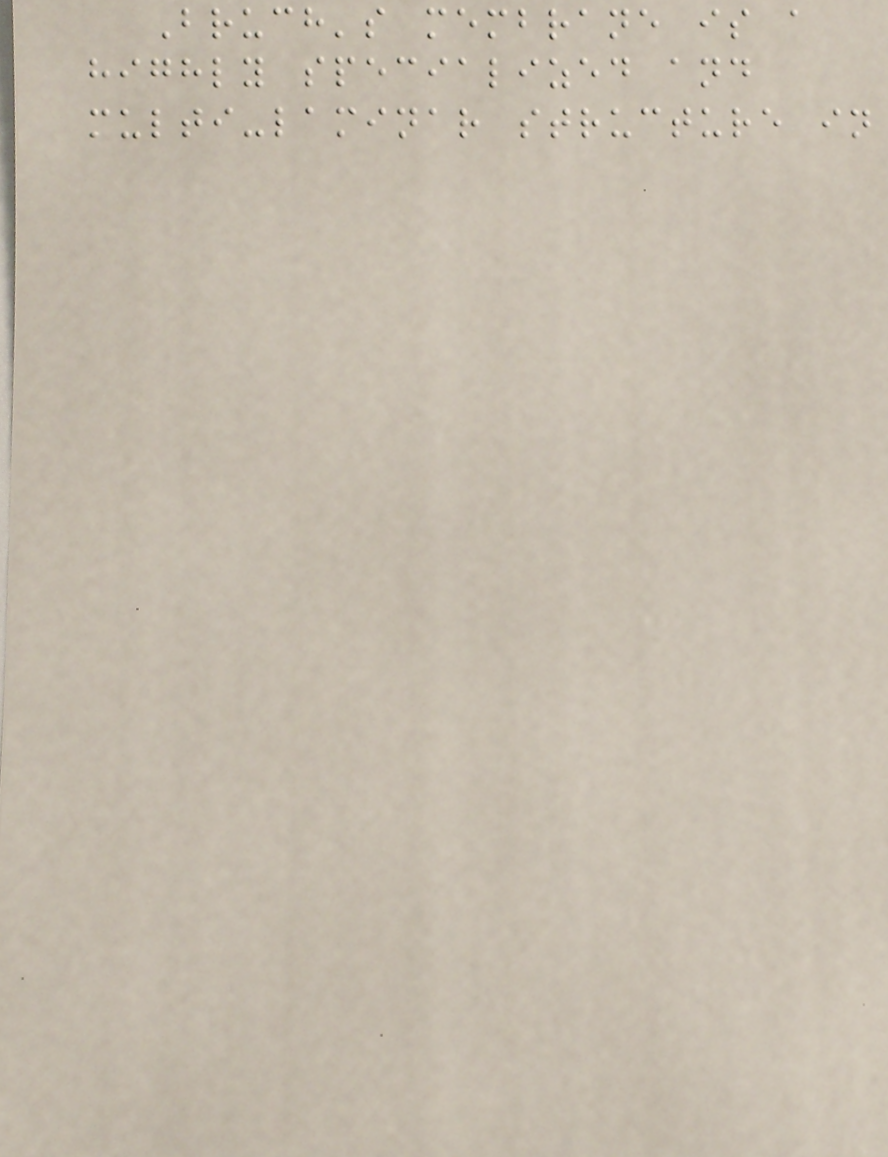Bruch's membrane is a
highly specialized and
multi-laminar structure in
